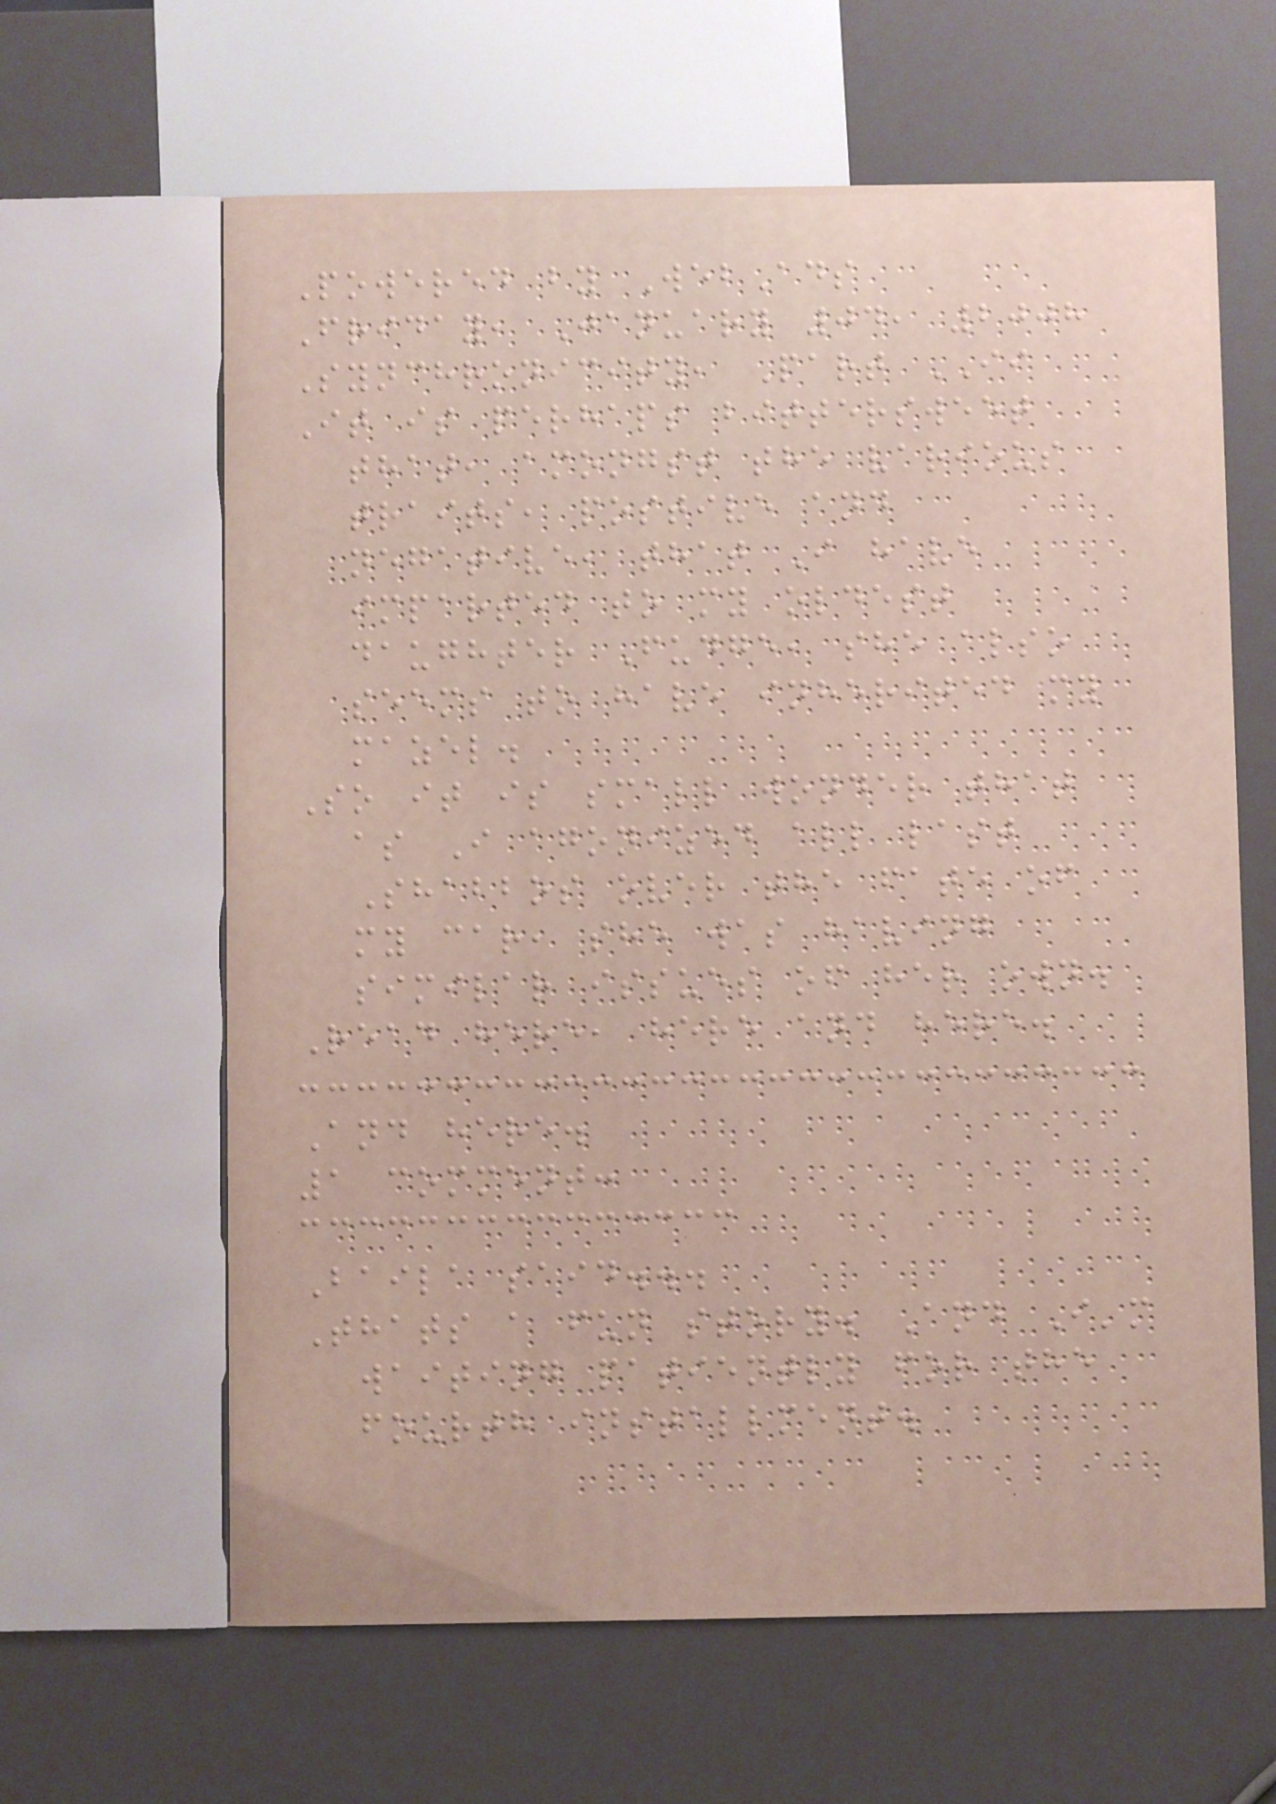Powered by WebAds
Friday, January 04, 2008
Synchronicity, Part II
It is perhaps bittersweet
that, amongst the various
traits, postive and
negative, that I have
imparted to my oldest
daughter Fudge, she also
seems to have inherited my
mazel.
So it is small wonder that
as I agonized all last
Shabbos over the fate of
my car, she was having
similar issues of her own.
Read here, here and here.
And here.
1 comment:
Baila said...
Thats a fun story. And I'm
waiting patiently for the
fourth installment.
